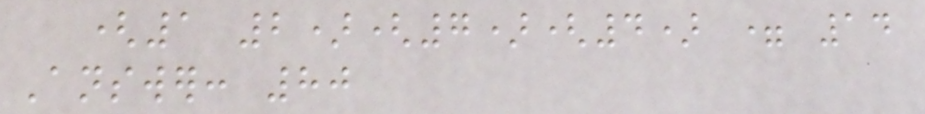(1 2)(7)(4) = 14
Answer: 80
